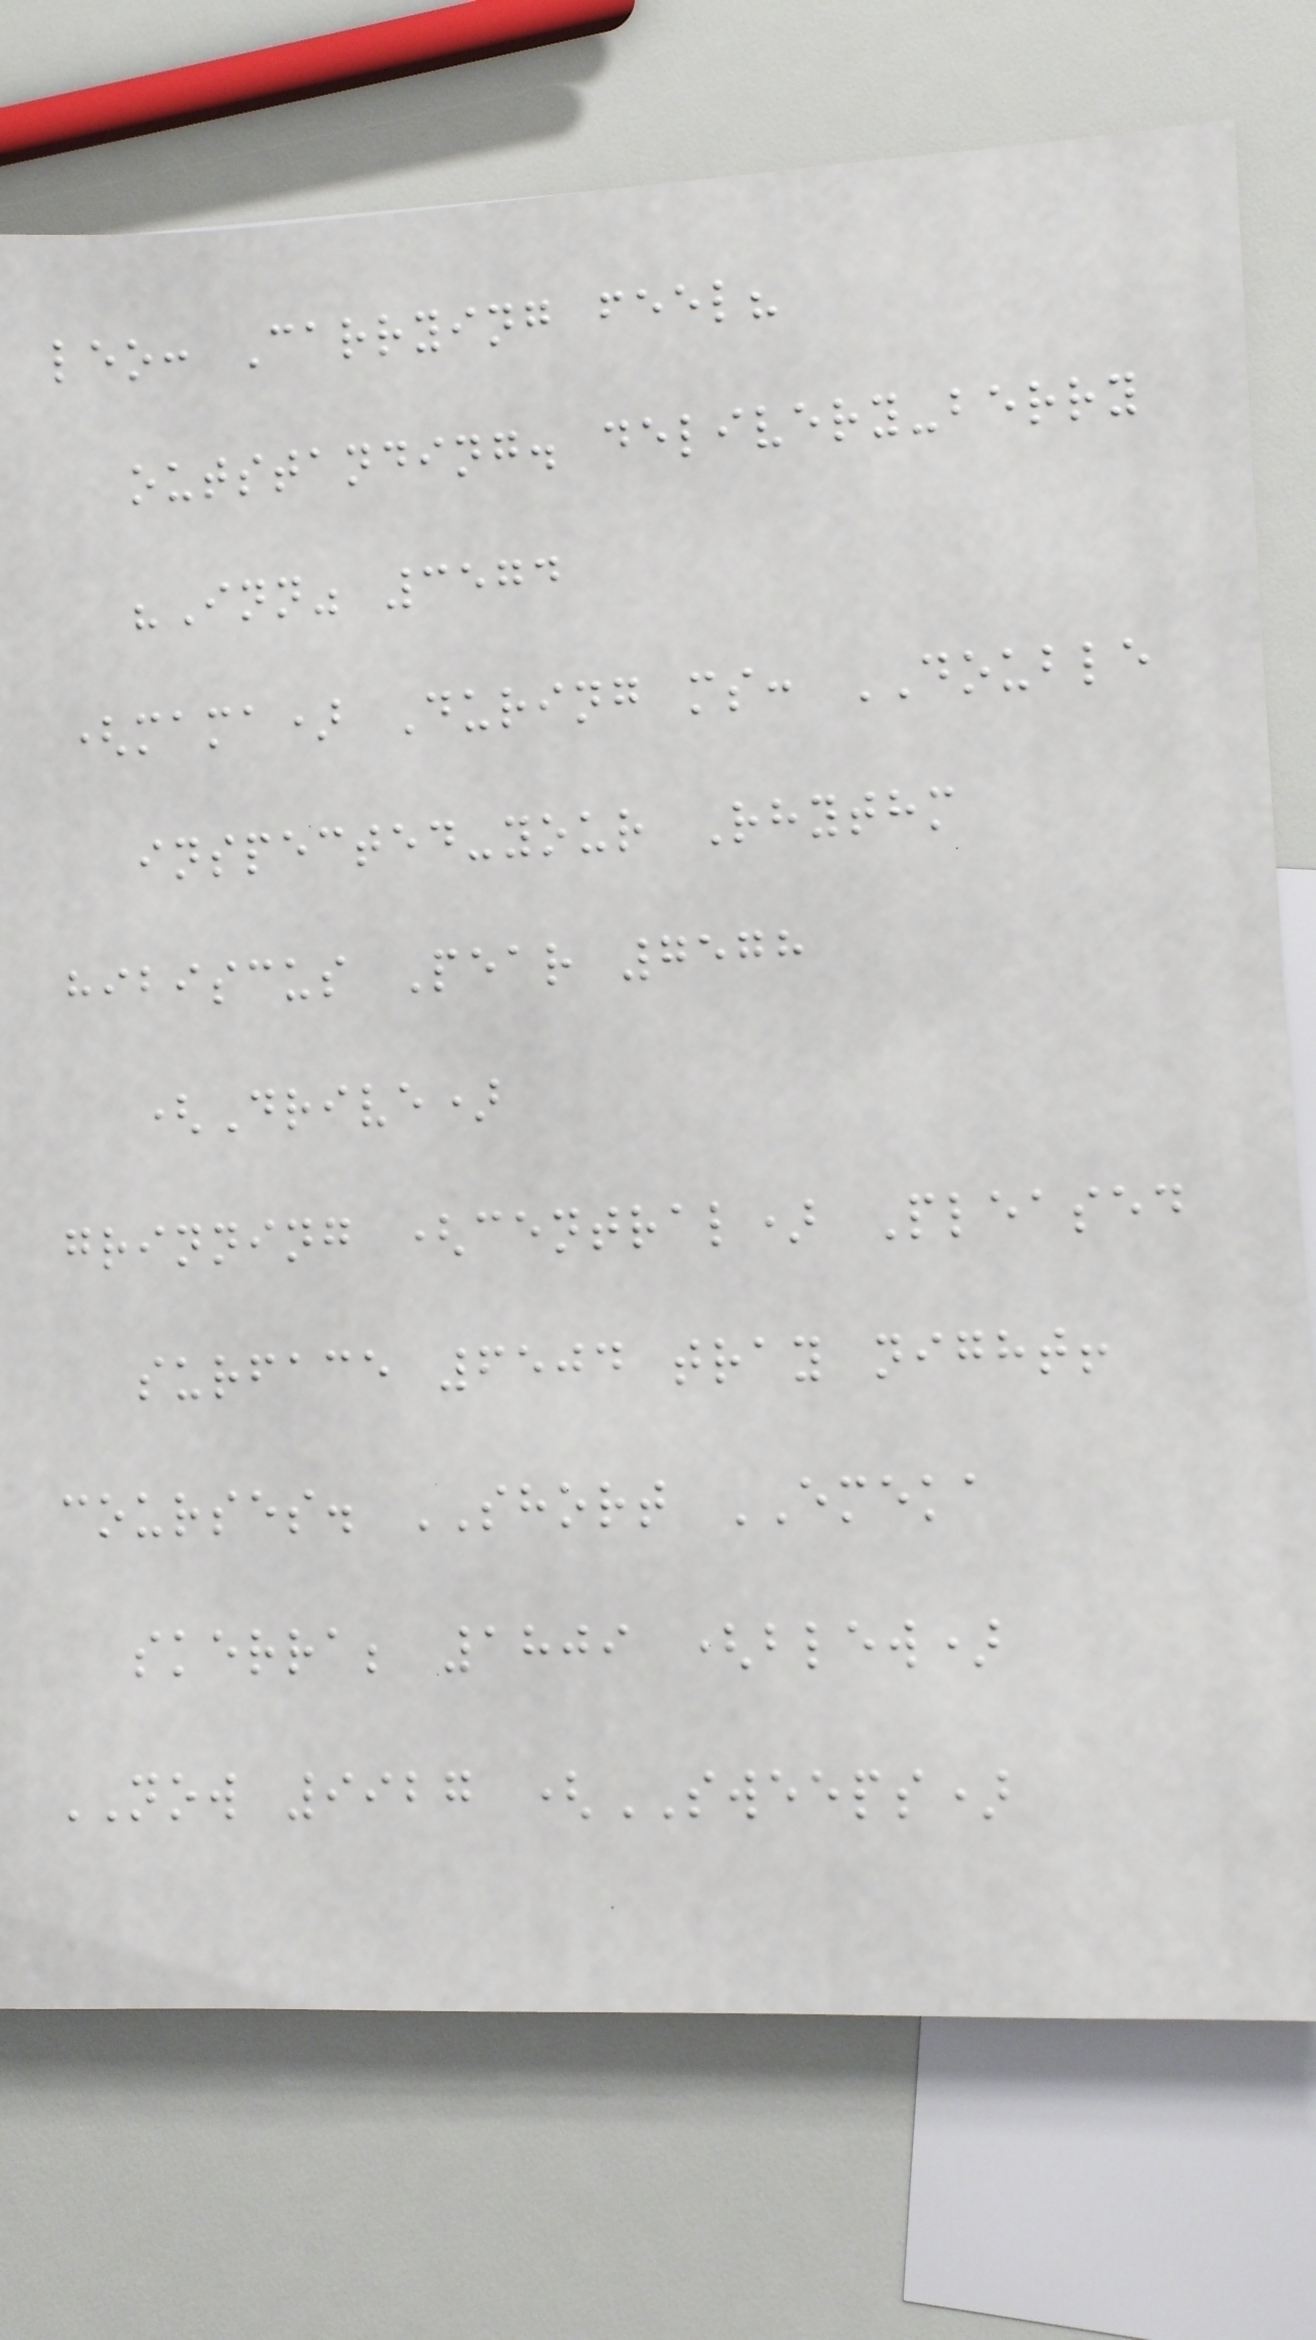leo: Carrying feel?
outstanding. delivery-berry
"Inn" 3574
(mama) During ms: DOUBLE
inspected-your Rhythm
hibiscus Pear 7578
(Drive)
grinning (central) Pleased
surface 6504 tray night!
courses. SHORT EMEKA
skerra; 1809 (blew)
NOW 9927 (SWEEPS)
